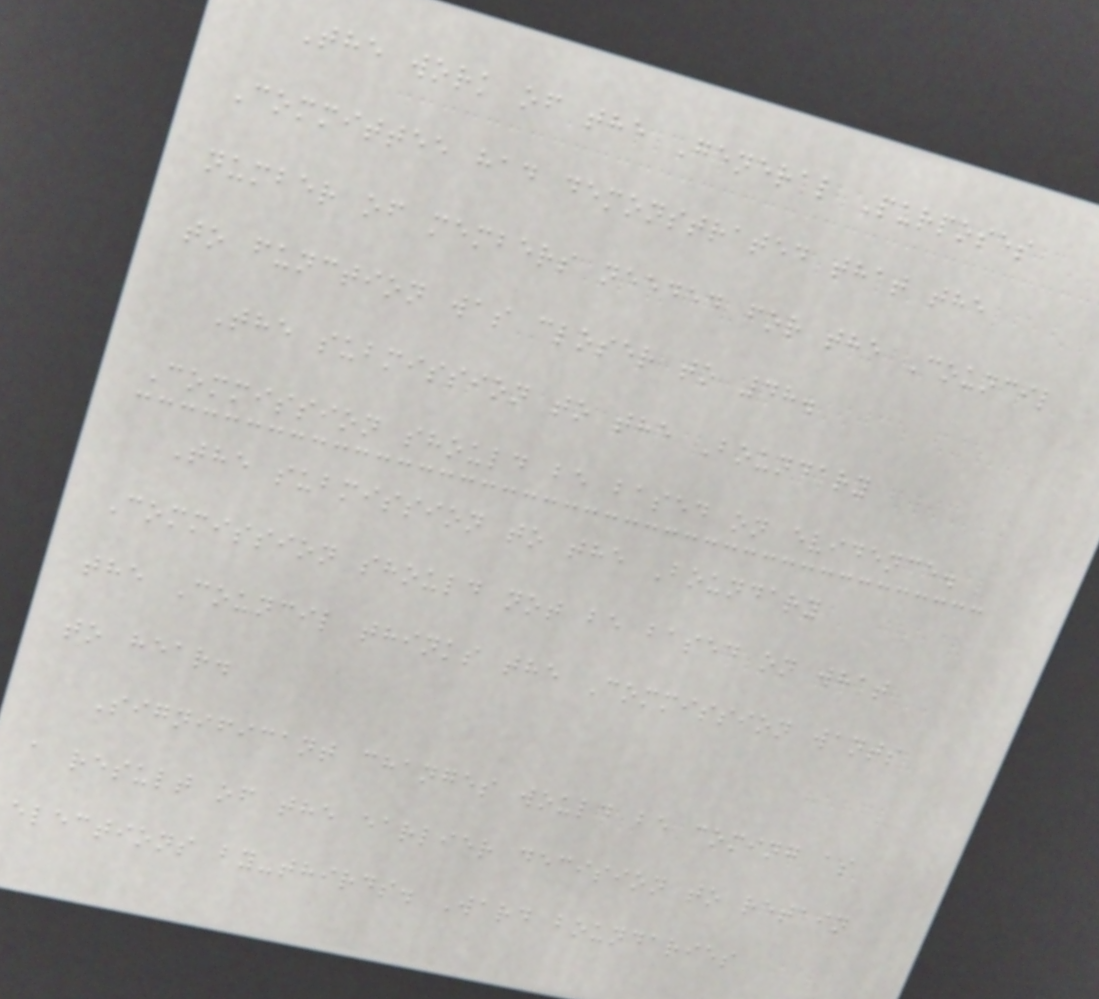The work of the General Purposes
Committee had demonstrated that the
number of members needed for the Council
to function was closer to 48.
The submission to the Boundary
Commission should be based on evidence.
The submission to the Boundary
Commission should not be based on what
the Council thinks the Commission wants
to hear.
Significant changes would be coming as
a result of the earlier decision to retain
elections by-thirds. Ward boundaries
